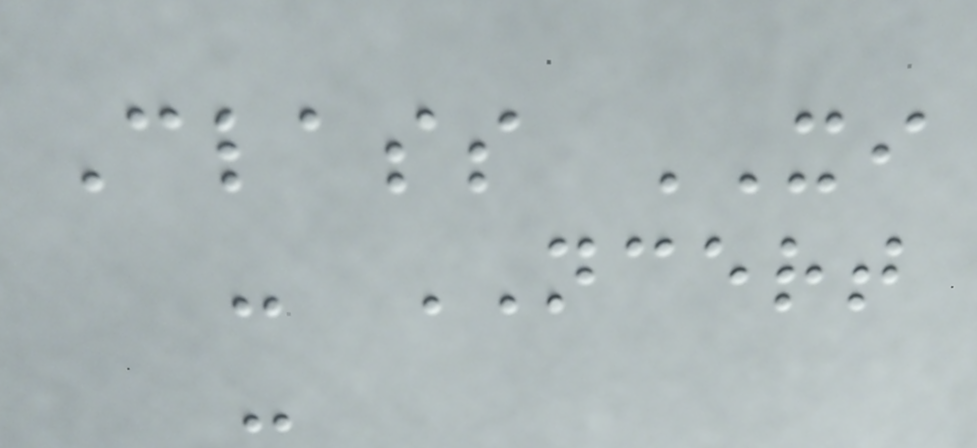Class XI
- NCERT
-
